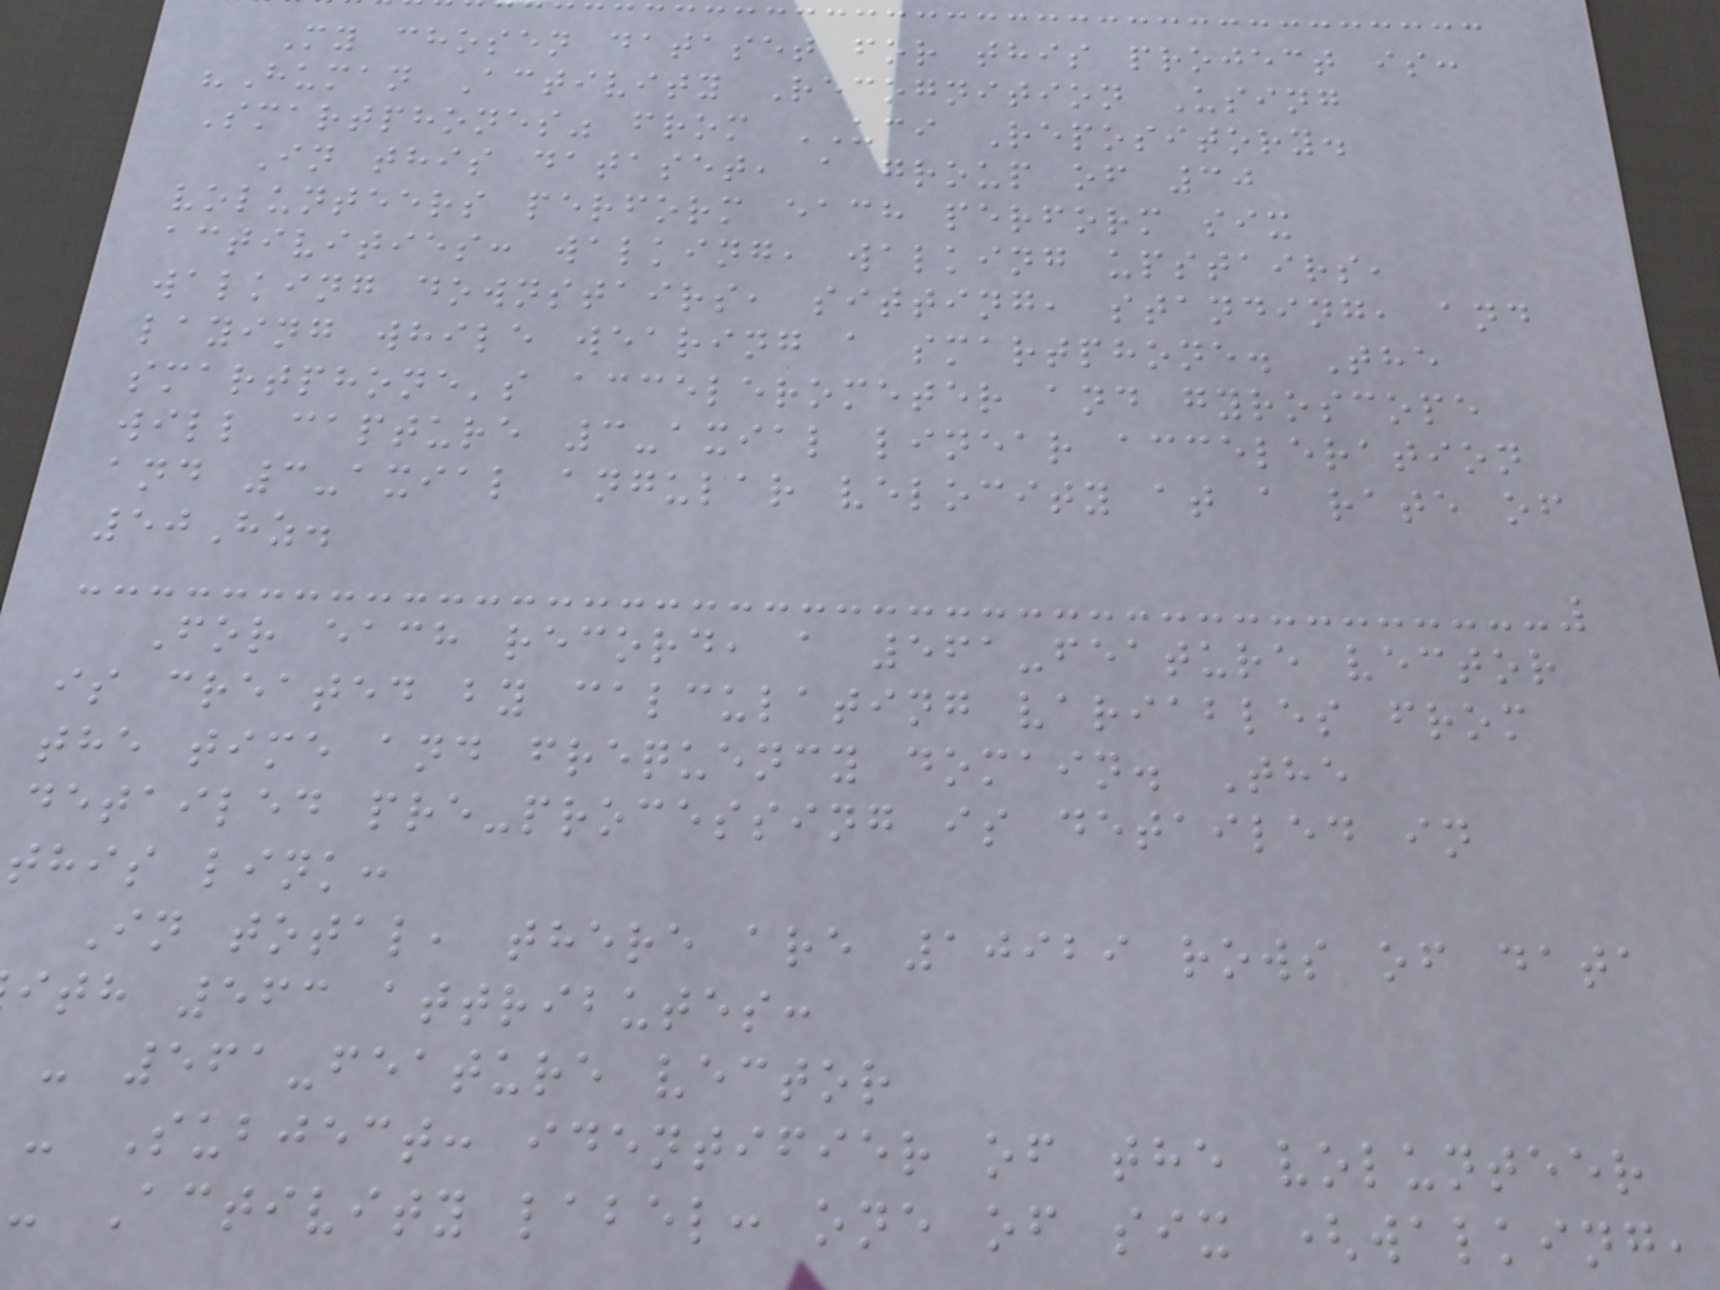My chosen dataset for this project is:
"Human Activity Recognition Using
Smartphones" from UCI Repository.
In this dataset, a group of 30
volunteers perform each perform six
activities: walking, walking upstairs,
walking downstairs, sitting, standing, and
laying while wearing a smartphone. The
smartphone's accelerometer and gyroscope
will capture 3-axial linear acceleration
and 3-axial angular velocity at a rate of
50Hz.
For each record, a 561-feature vector
is created by calculating variables from
the time and frequency domain. The
detailed pre-processing is detailed in
this link:
In total, there are 10929 rows of data
ith 563 attributes:
- 561-feature vector
- Subject: identifier of the volunteer
- Activity label: one of six (walking,
